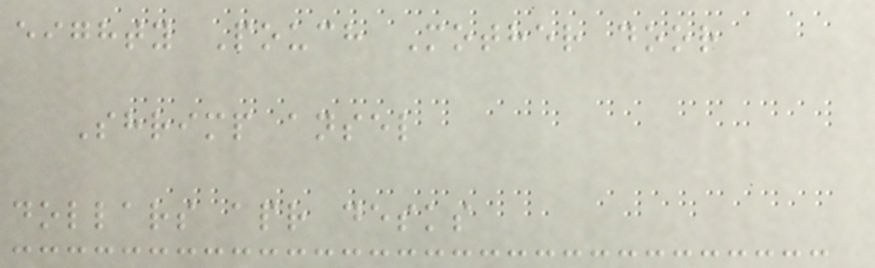eighty Pouch Mother door
Shrimp ansel
dollars apr desks
